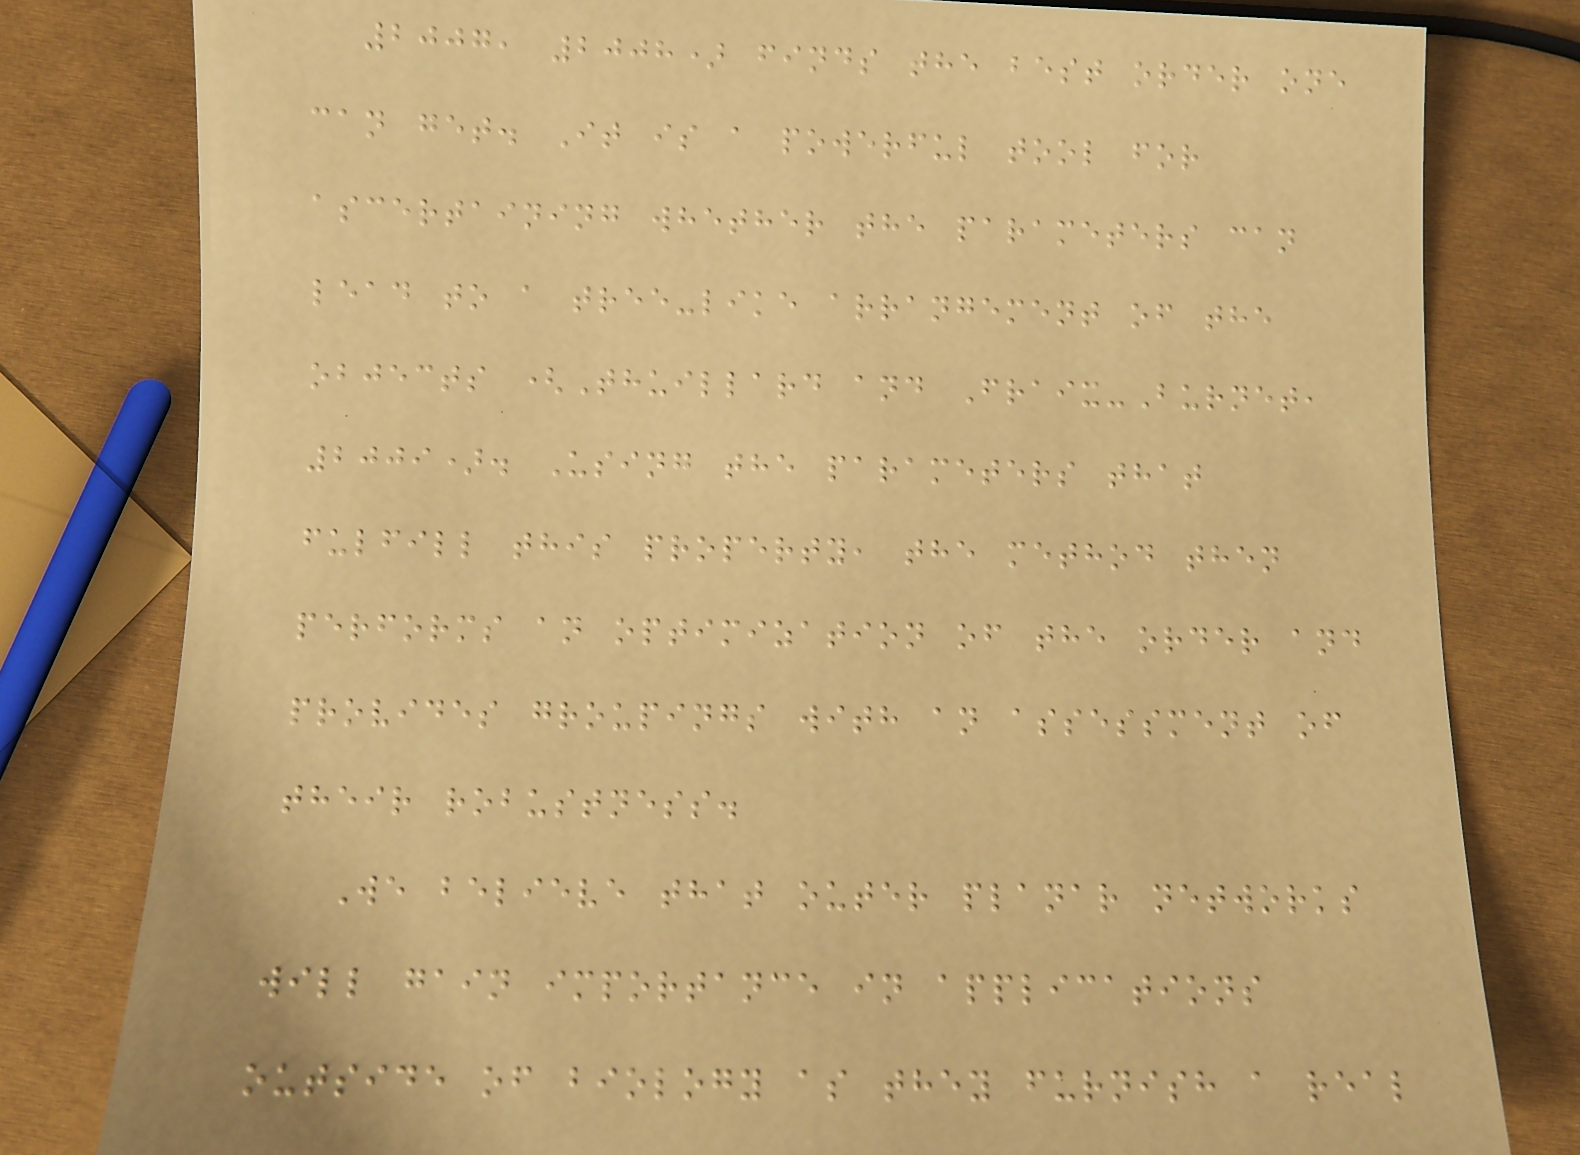2007, 2008) finds the best order one
can get. It is a powerful tool for
ascertaining whether the parameters can
lead to a tree-like arrangement of the
objects (Thuillard and Fraix-Burnet,
2009). Using the parameters that
fulfill this property, the method then
performs an optimization of the order and
provides groupings with an assessment of
their robustness.
We believe that outer planar networks
will gain importance in applications
outside of biology as they furnish a real
